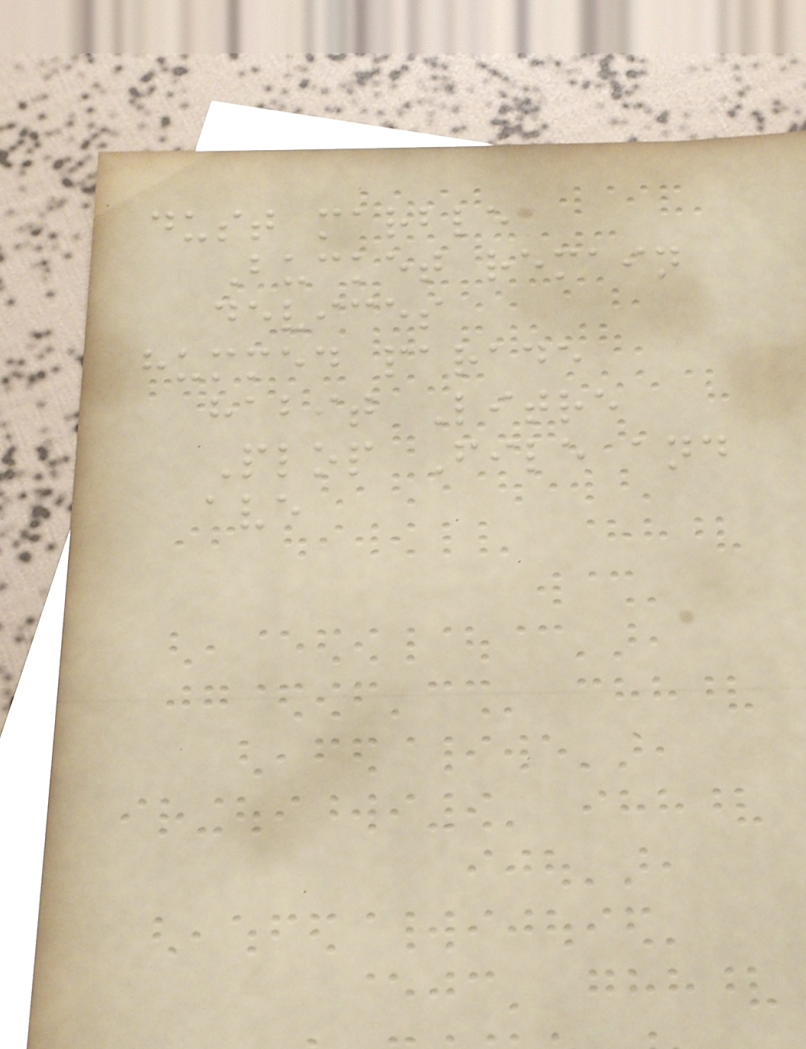dust marble
Bucket remain
devices
hummed parade
habit Litre
Plop File and
ave
